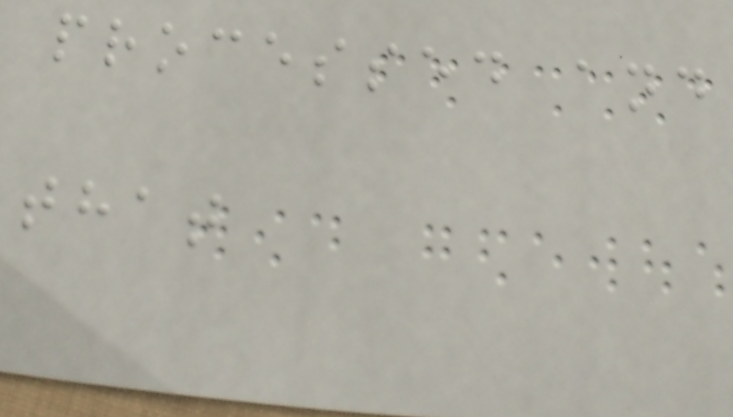processed and
that
